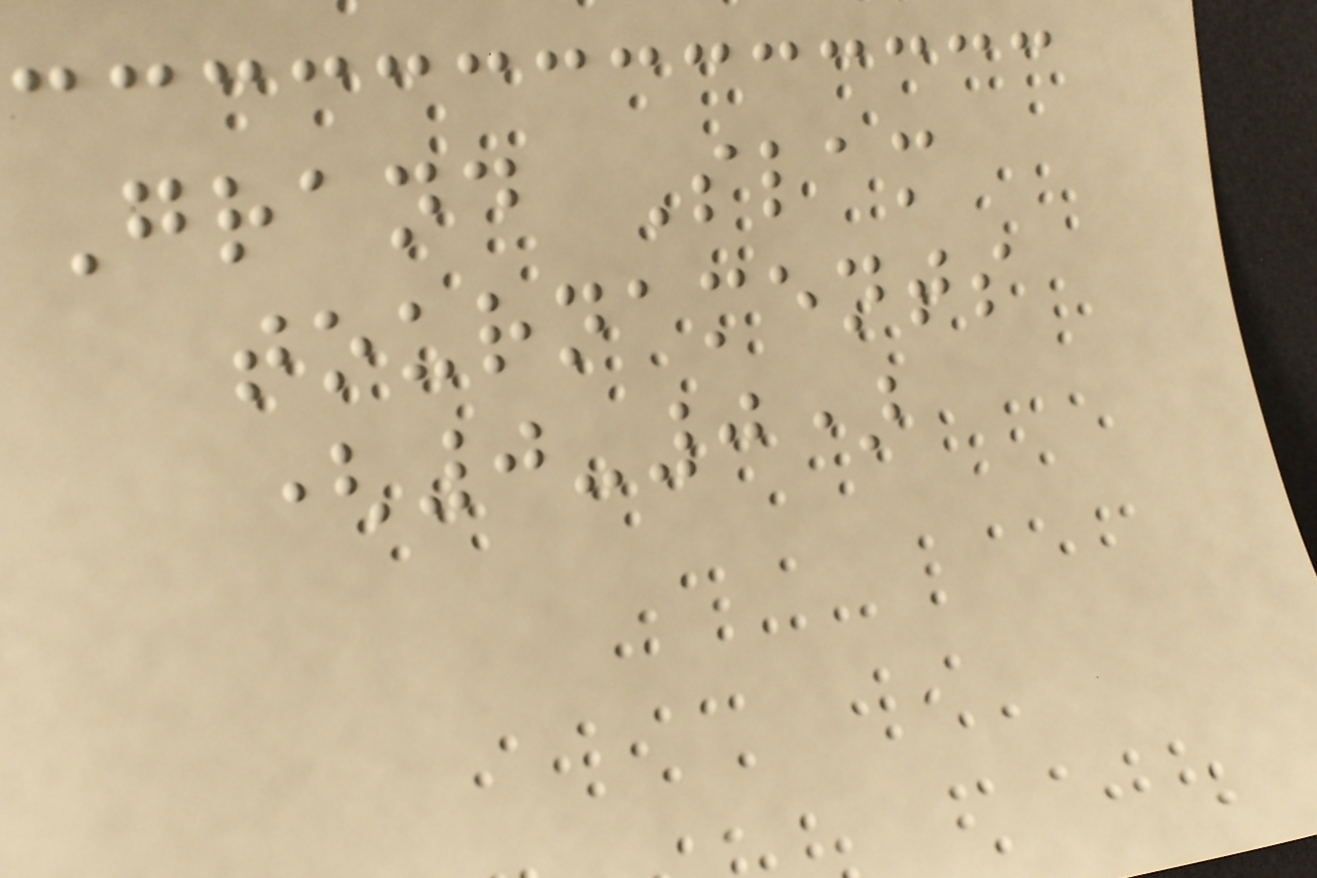Grand Slam
tournaments
(0-0)
